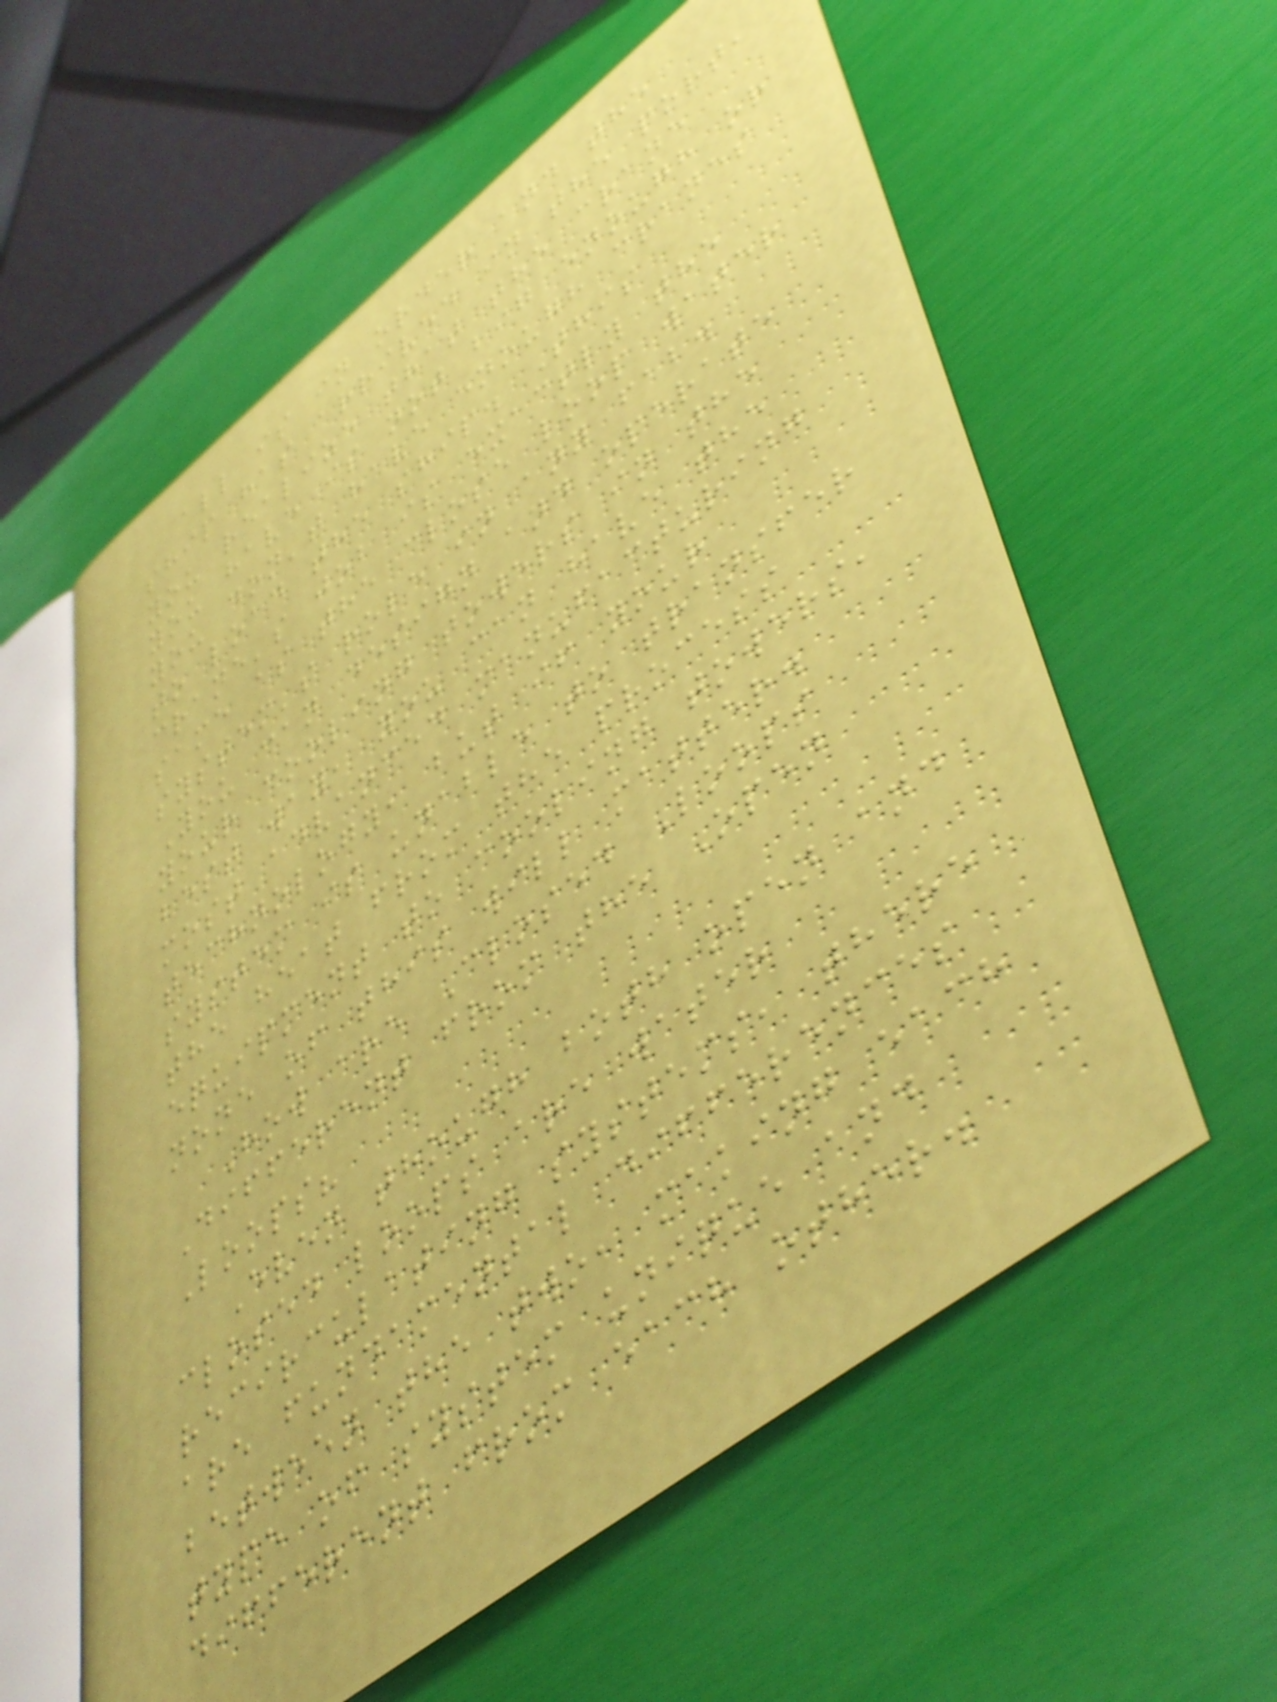all is in order and the
ship has arrived in the port,
you realize that the crane
you have is not big enough or
you don't have enough cranes
to load the ship. This
crane's job is exactly the
same as the close loop water
system's role in any fab.
You can design and operate
your cooling towers in the
best way, you can have the
most advanced manufacturing
technology, but if your
system is unable to transfer
the heat from the process
equipment to cooling towers,
none of this will matter.
How are Closed Loops
Different from the Open
Loops?
Even though both open and
closed loops are water
recirculating systems, there
are fundamental differences
between the two, making each
type of system unique and
different from each other.
